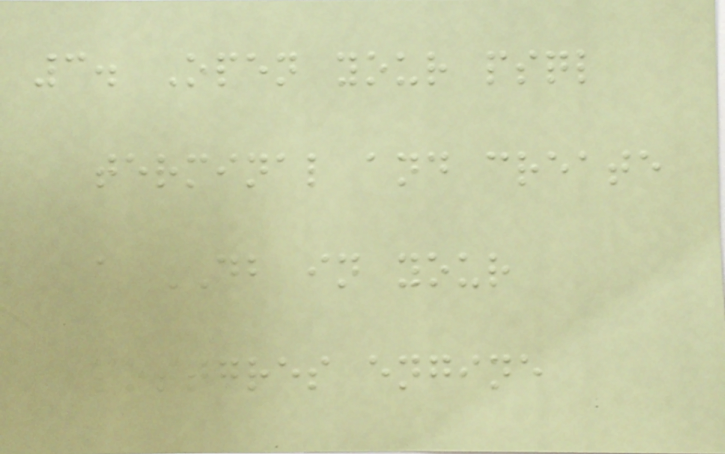3. Open your psql
terminal and create
a DB in your
postgres engine
